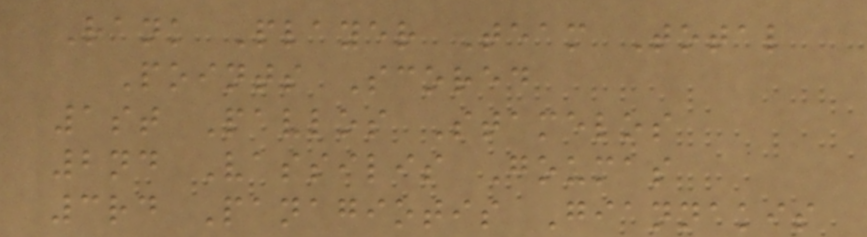Rank Player Team Total
Points Scored
1st Pavlos Stamelos
2nd Vassilis Goumas
3rd Panagiotis Giannakis
